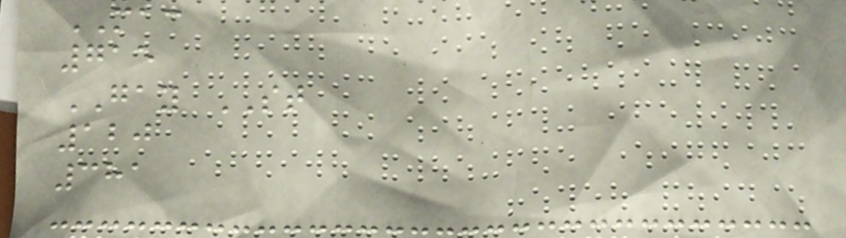MAC
715
GAY ST
120
381
